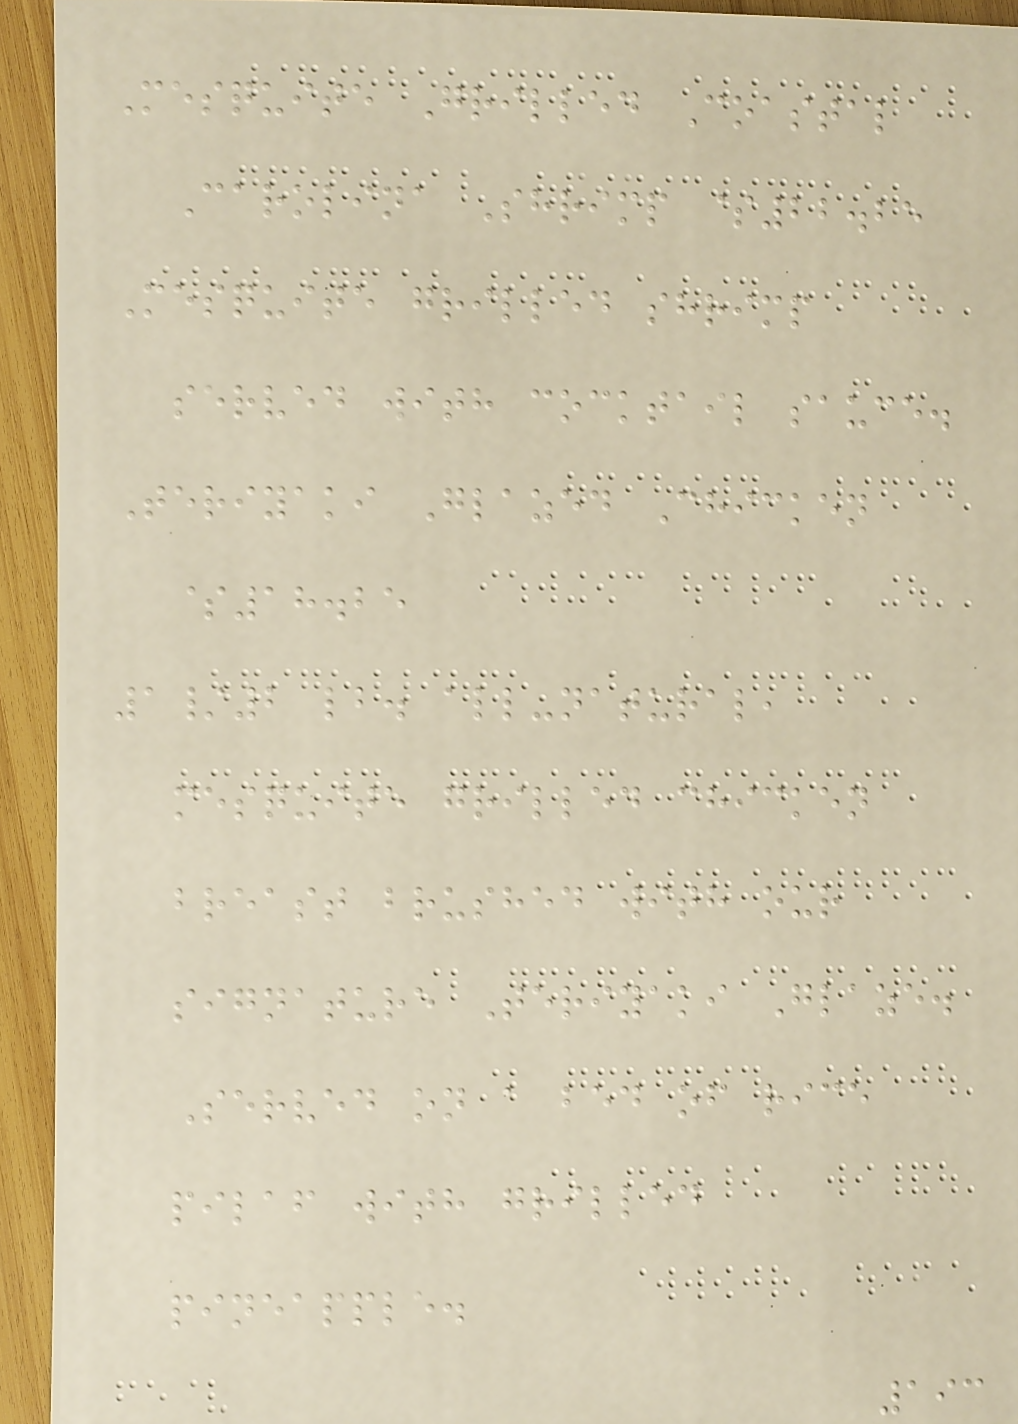Mesquite Grilled Coastal
Carolina Shrimp $22.25
Mesquite grilled shrimp
served with cocktail sauce.
Teriyaki Glazed Chicken
$18.25
1/2 lb. all-natural,
mesquite grilled chicken
breast brushed with our
signature Teriyaki Glaze.
Served on a bed of rice
pilaf with grilled
pineapple.
193
